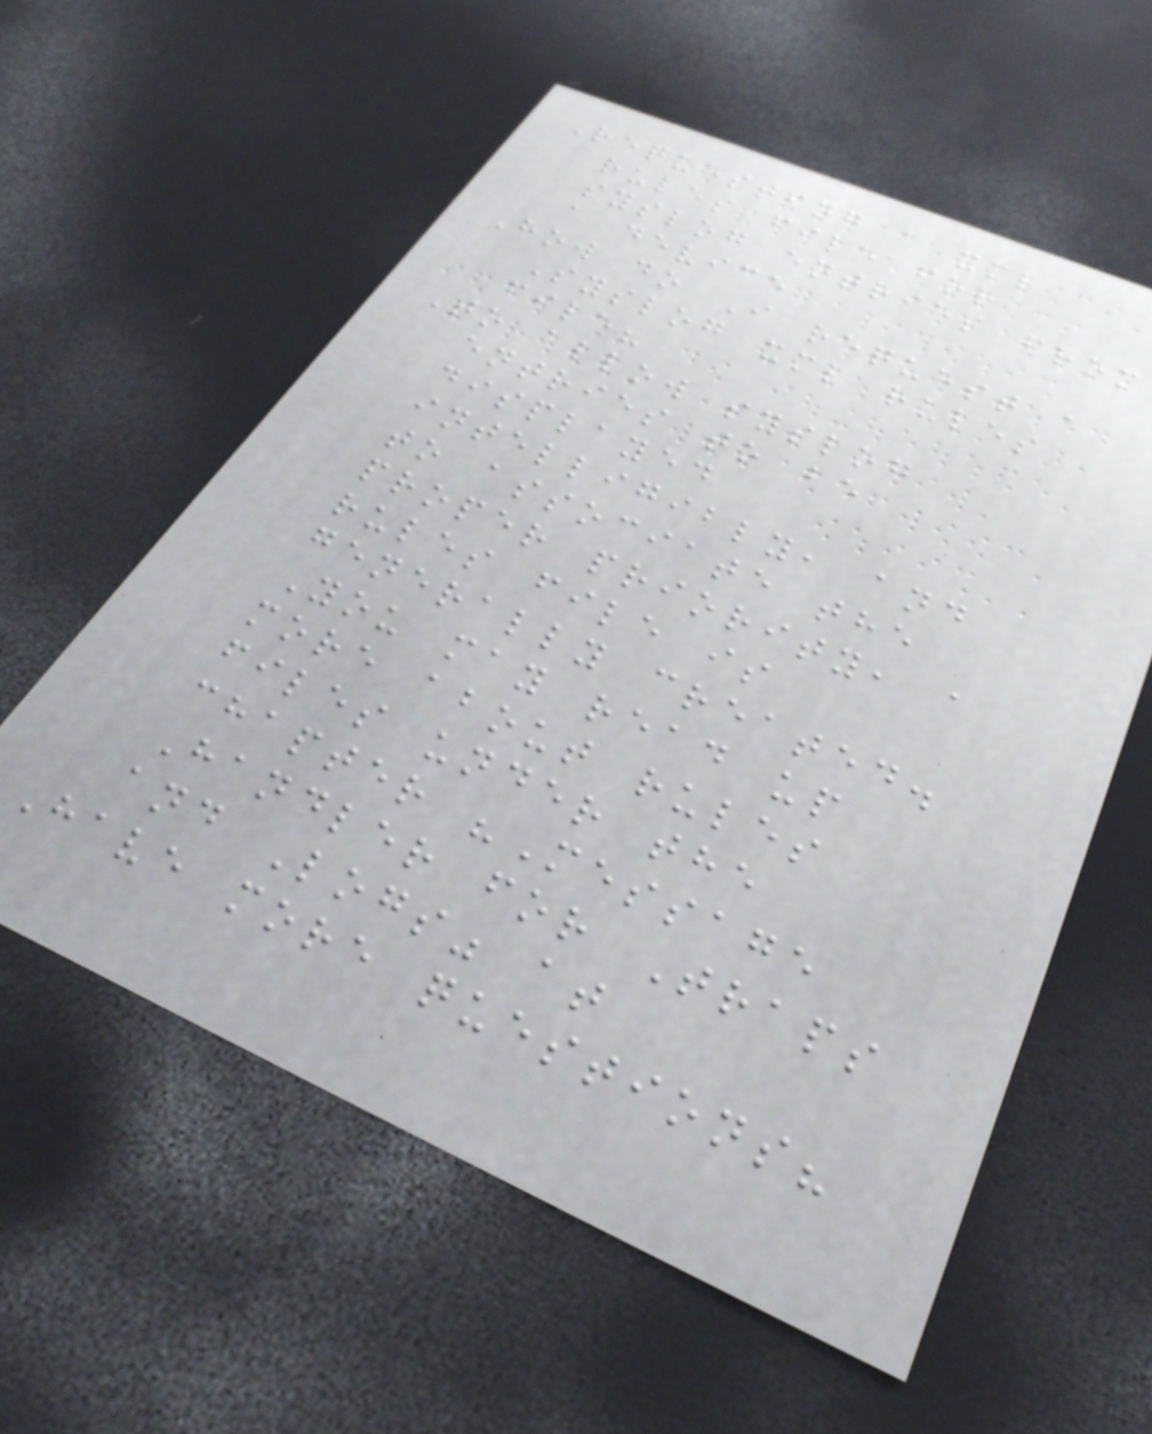Requesting a xml
rules file for
syslog entries from
a device
How do I request a
Syslog xml rules
file?
To allow syslog
entries to be
displayed
intelligibly, and
to associate the
proper priority, a
rules file is
generally created.
You may read up
more about rules
files under the
chapter "Message
Handler for Traps
and Logs" at
Have more questions?
